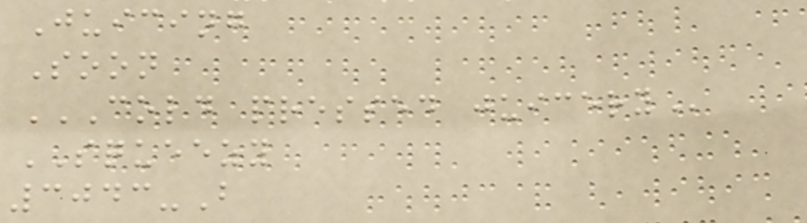Juicing
Soon
COLD PRESSED JUICERY
SQUEEZY
3043-B
